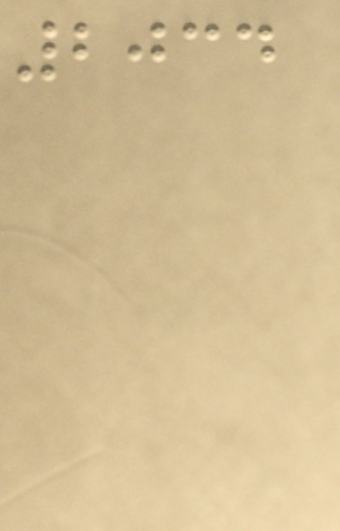2034
